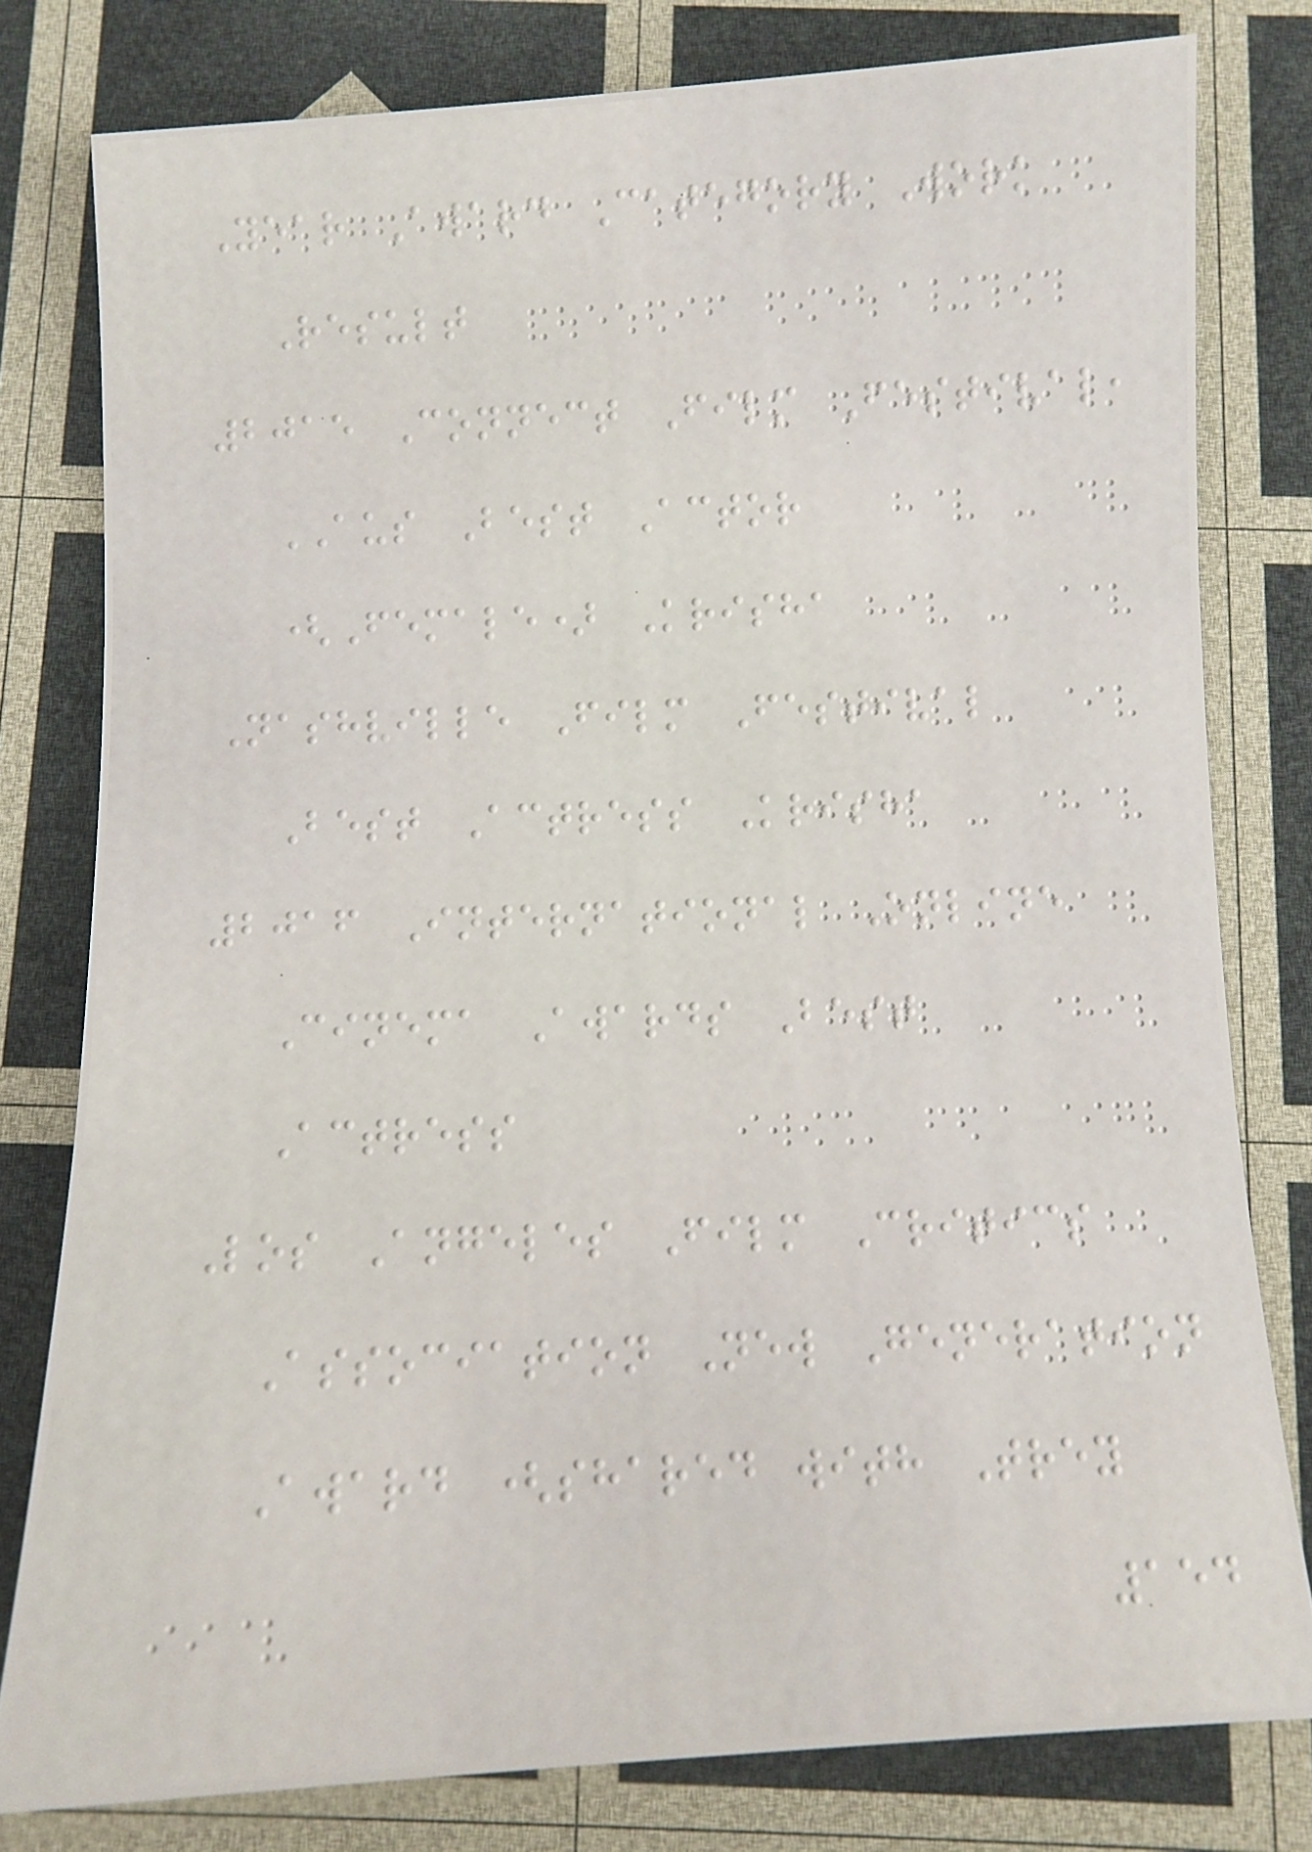Year Award Category Work
Result
2015 Connect Film Festival,
AUS Best Actor
(Female) Krisha
Nashville Film Festival
Best Actress Krisha
2016 International Online
Cinema Awards Best
Actress
Los Angeles Film Critics
Association New Generation
Award (shared with Trey
154
